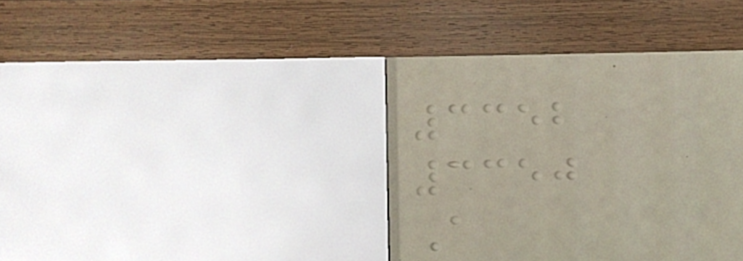3352
3350
A
